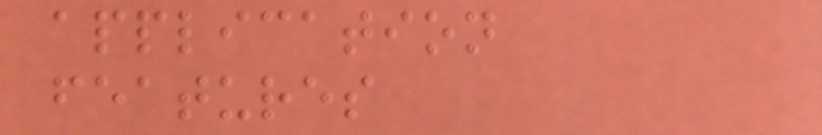application
features
